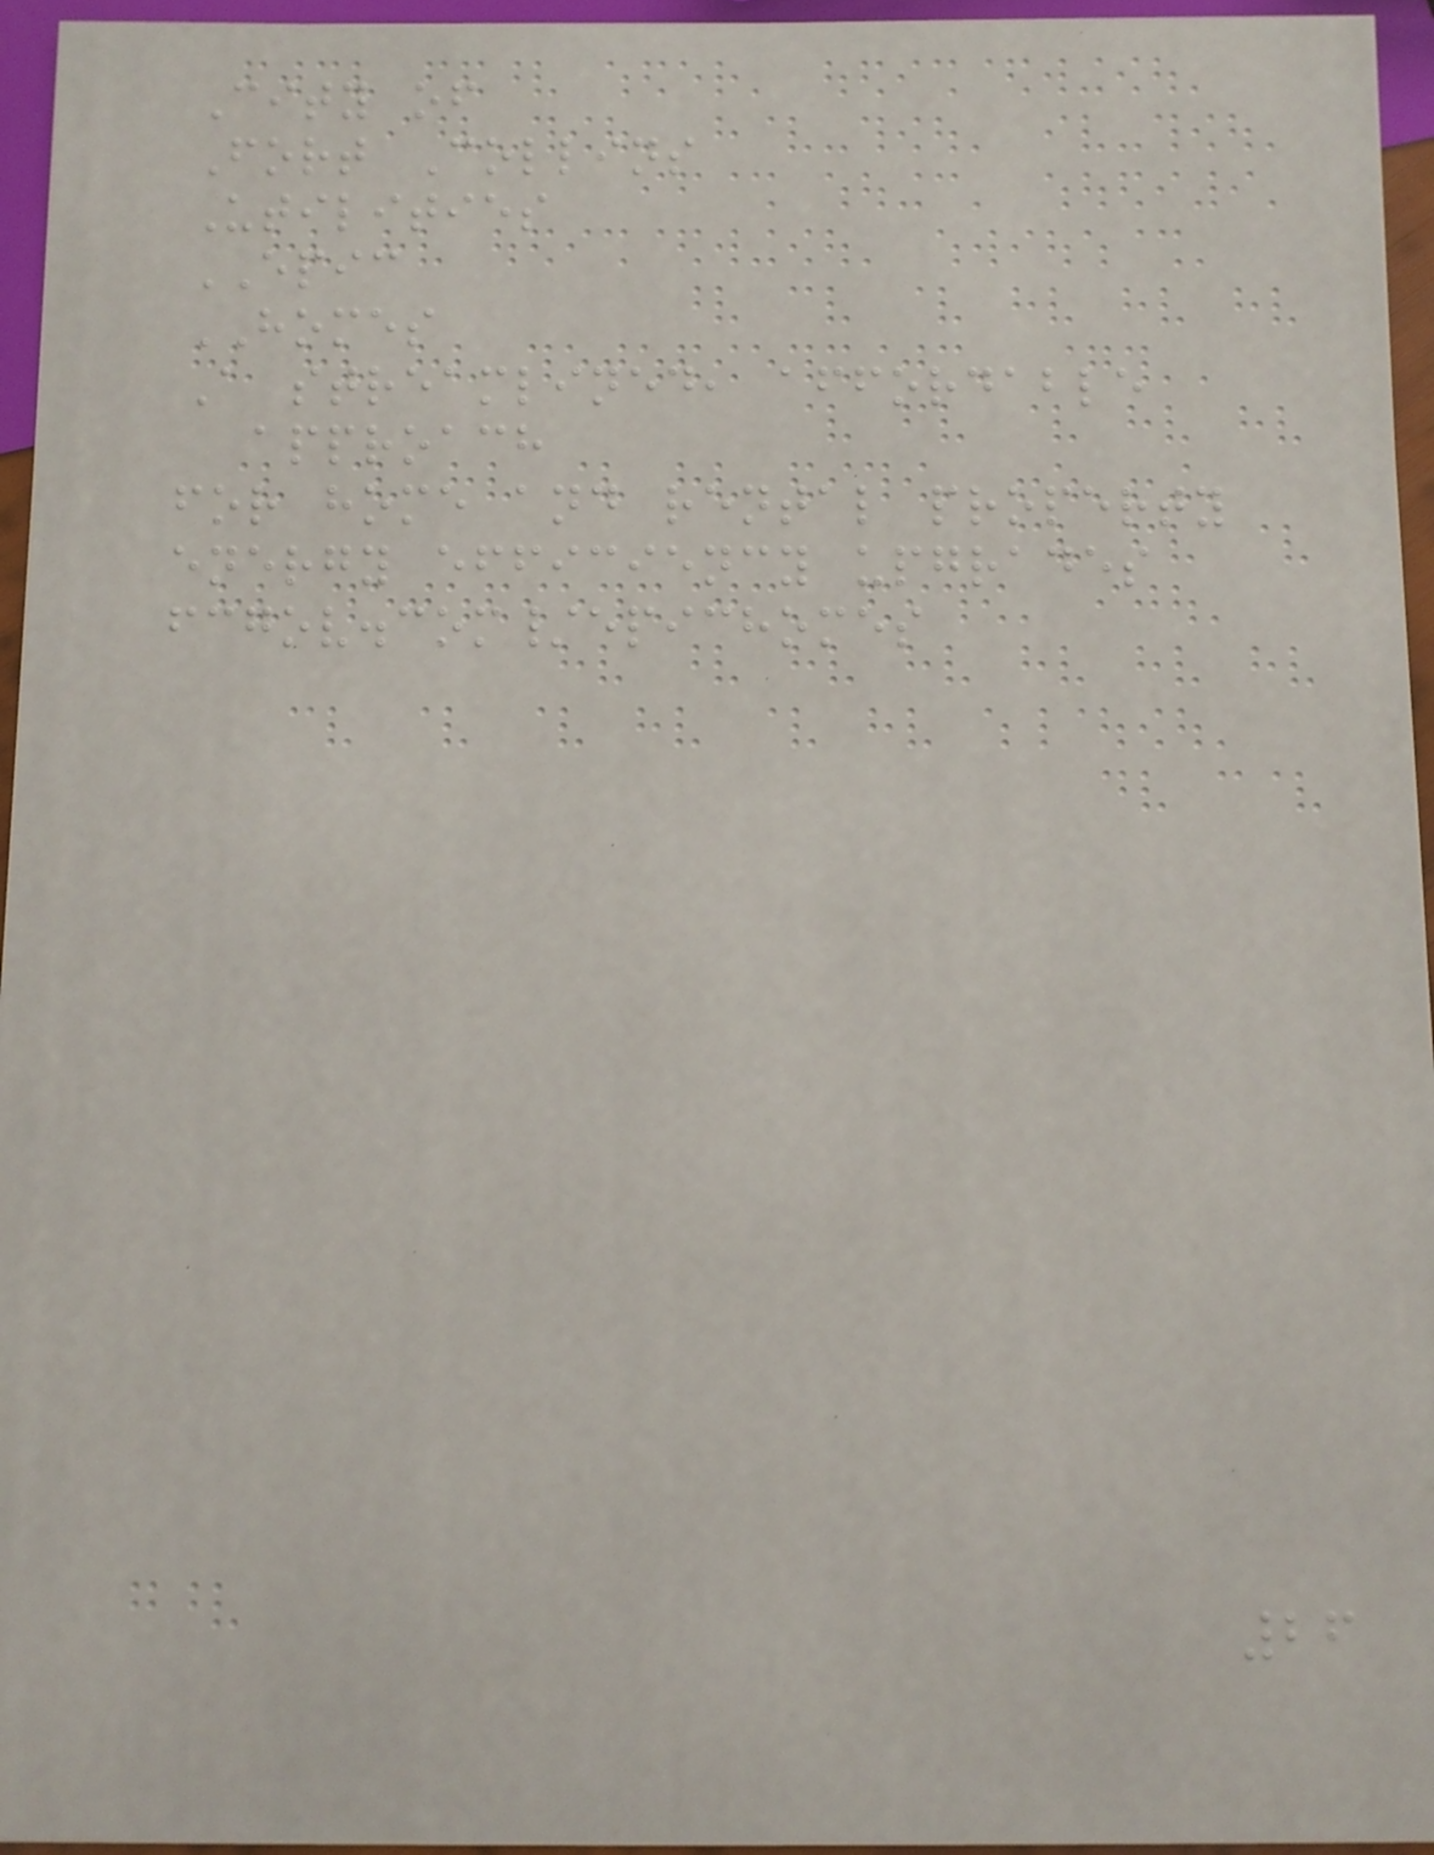City of
Fort Collins
Utilities
EPIC
HOMES
A streamlined, affordable
approach
for home and rental property
energy efficiency upgrades
fcgov.com/epichomes
26
